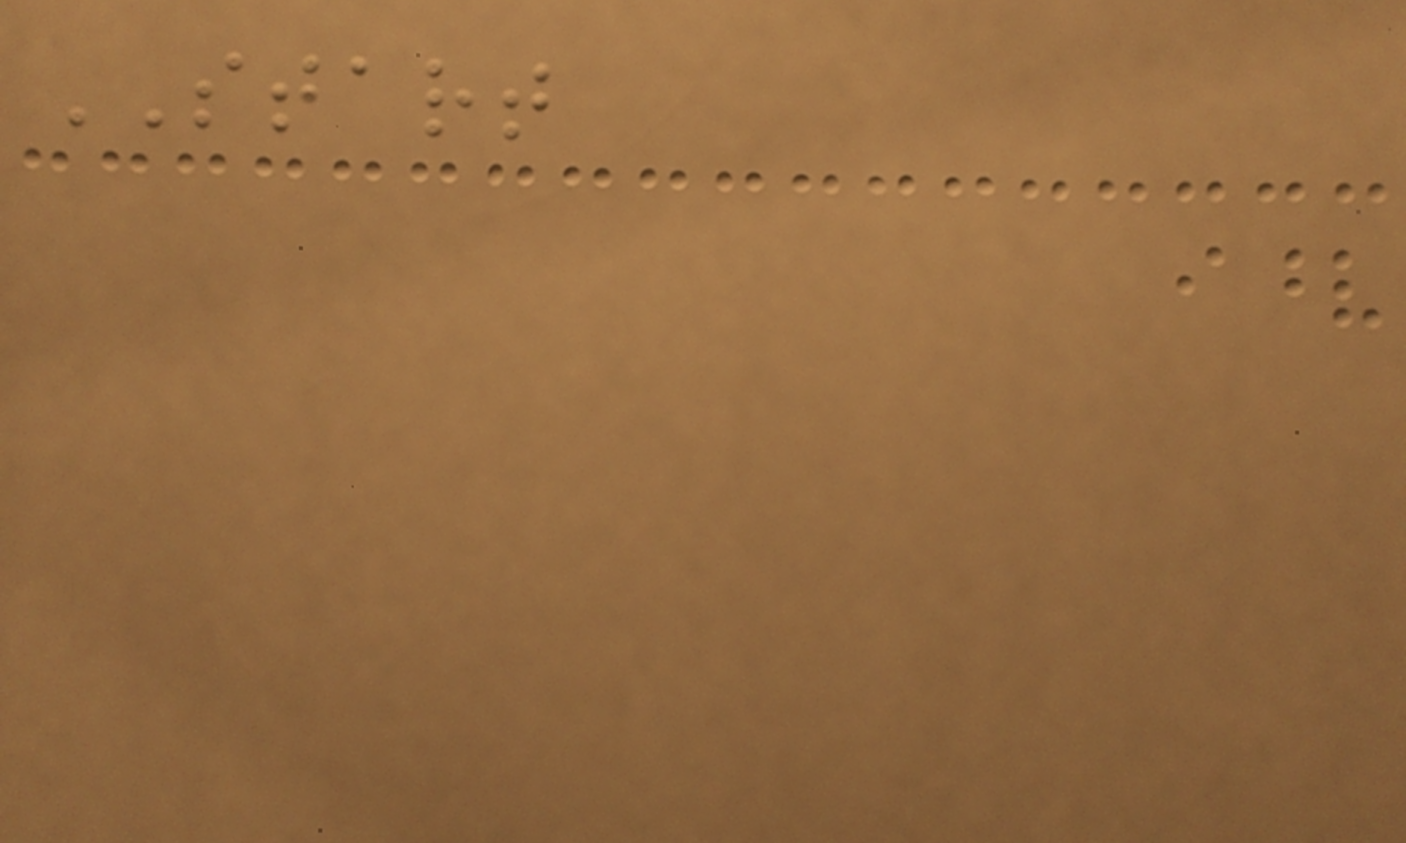START
